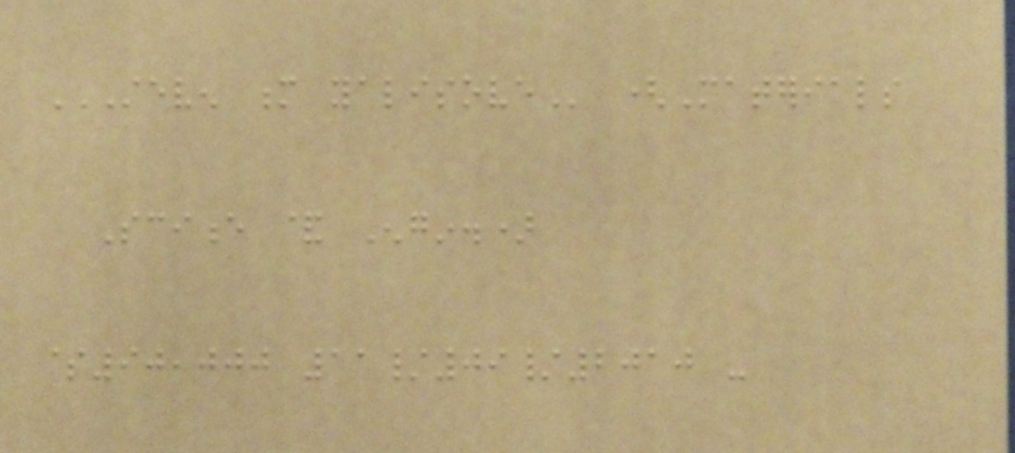STEVEN M YALISOVE (Materials
Science & Engin.)
$90,000 11/09/2010 -
